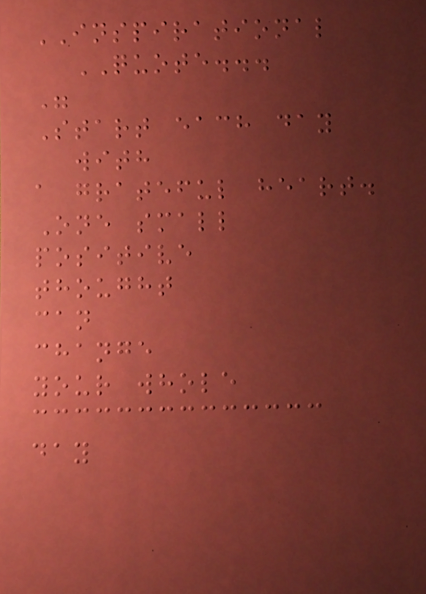INSPIRATIONAL
QUOTE...
"
Start each day
with
a grateful heart.
One small
positive
thought
can
change
your whole
day
